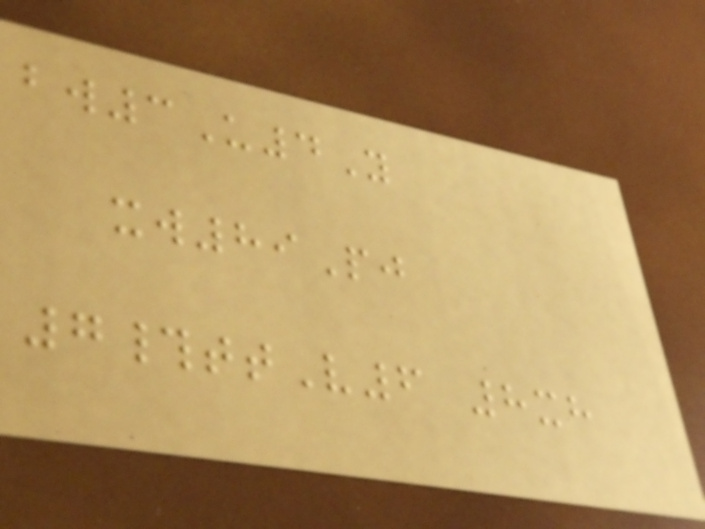bw3U4Y
xw89Pj
7#ttV6 8xh
